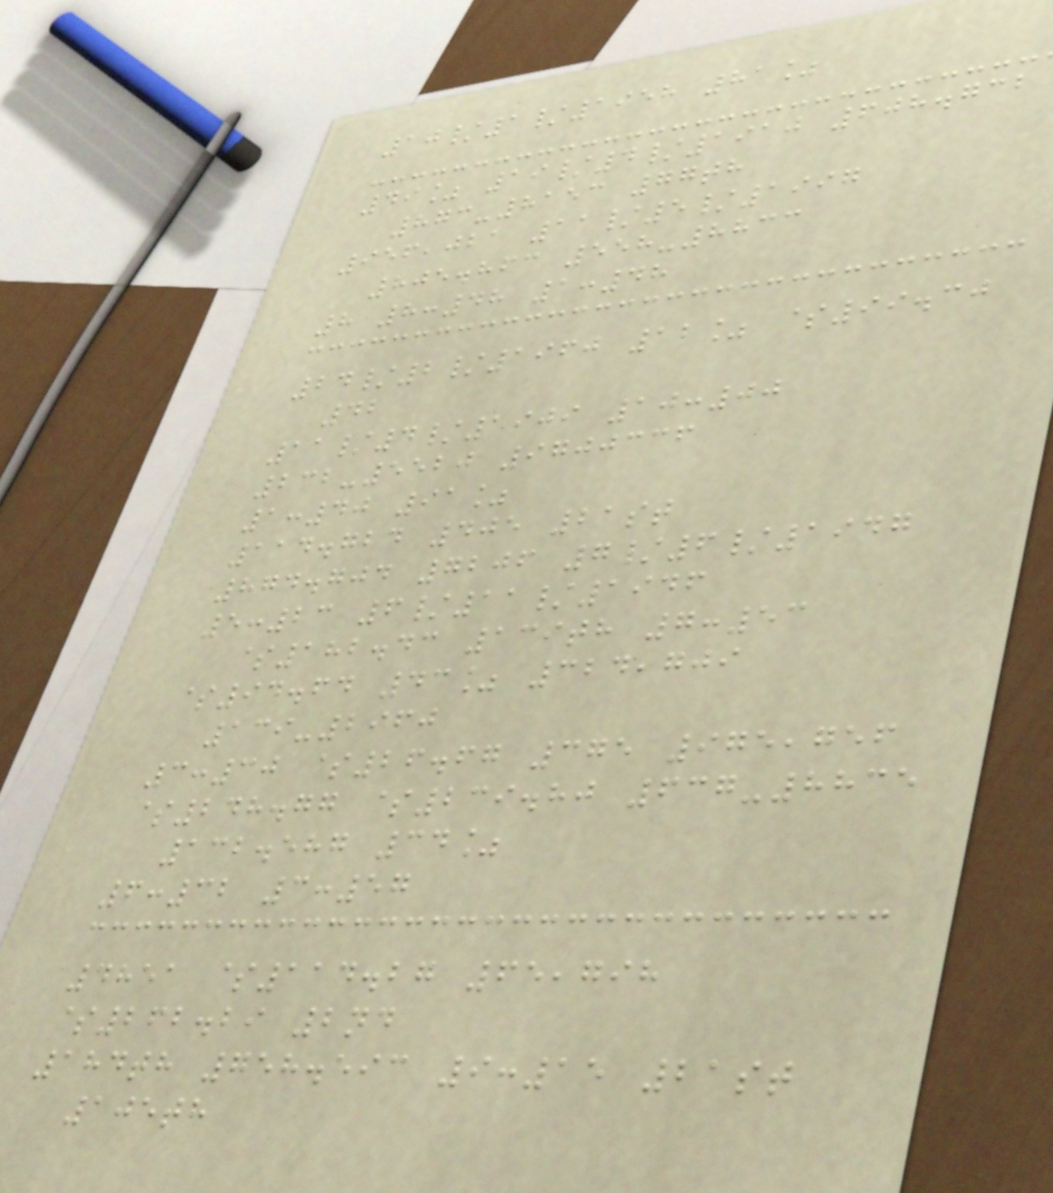10/1/1958 81%
49% 19/4/1910 608.732
873-8153 77th
956,021 11/5/1997
805.863 558-8833
8 8:48 1:48
24/2/1960 12% $99.30
42
11/4/1909 10:00
232-5520 9700336
1:40 91%
114.724 405 21st
874.704 7206 7/6/1947
5:23 6/11/1946
$182.43 139th 7:53
$94.64 43% 324,709
139-2960
3:30 $26.67 375 975,756
$248.77 $239.80 637-8835
132.587 34%
6:32 3:57
4851 $114.27 65,798
$262.29 2nd
184th 758.593 9:15 21st
105th
